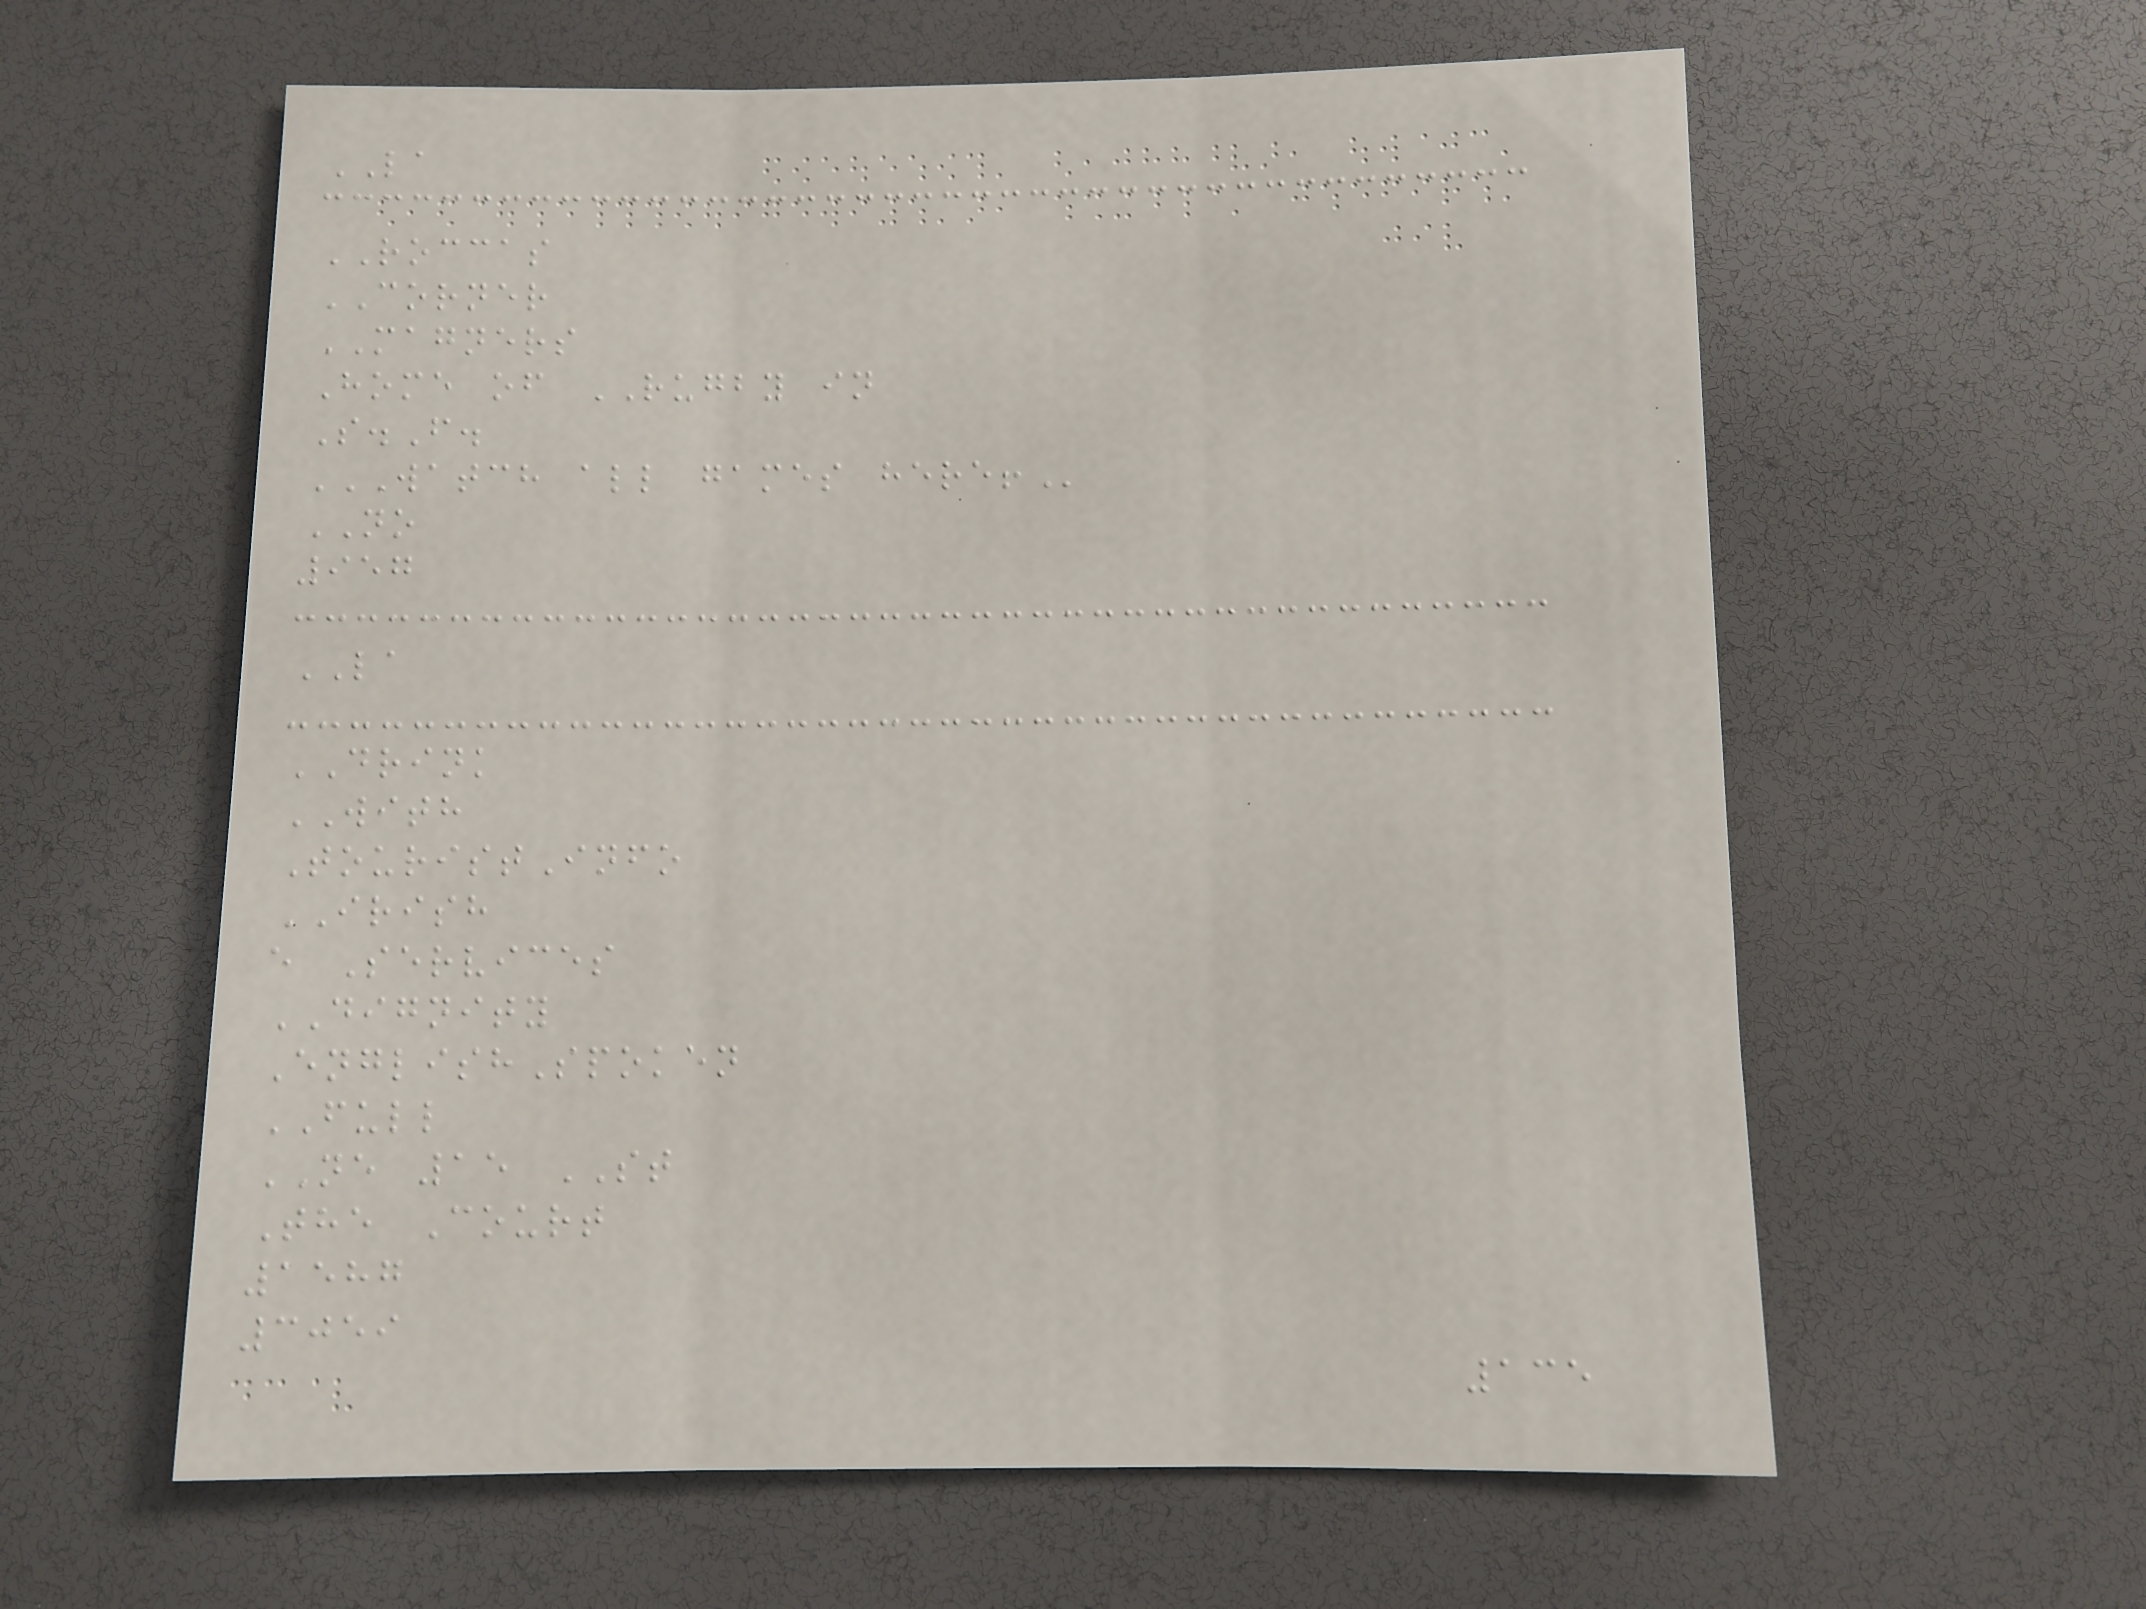LA
ROCCAS
CORNER
MAGNERS
Home of RUGBY in
S.F.
WATCH ALL GAMES HERE!
NO
957
LA
DRINK
WITH
TouristInfo
IRISH
e Services
DIGNITY
EnglishSpoken
FULL
NE 15 ST
The Court
1587
3059
135
